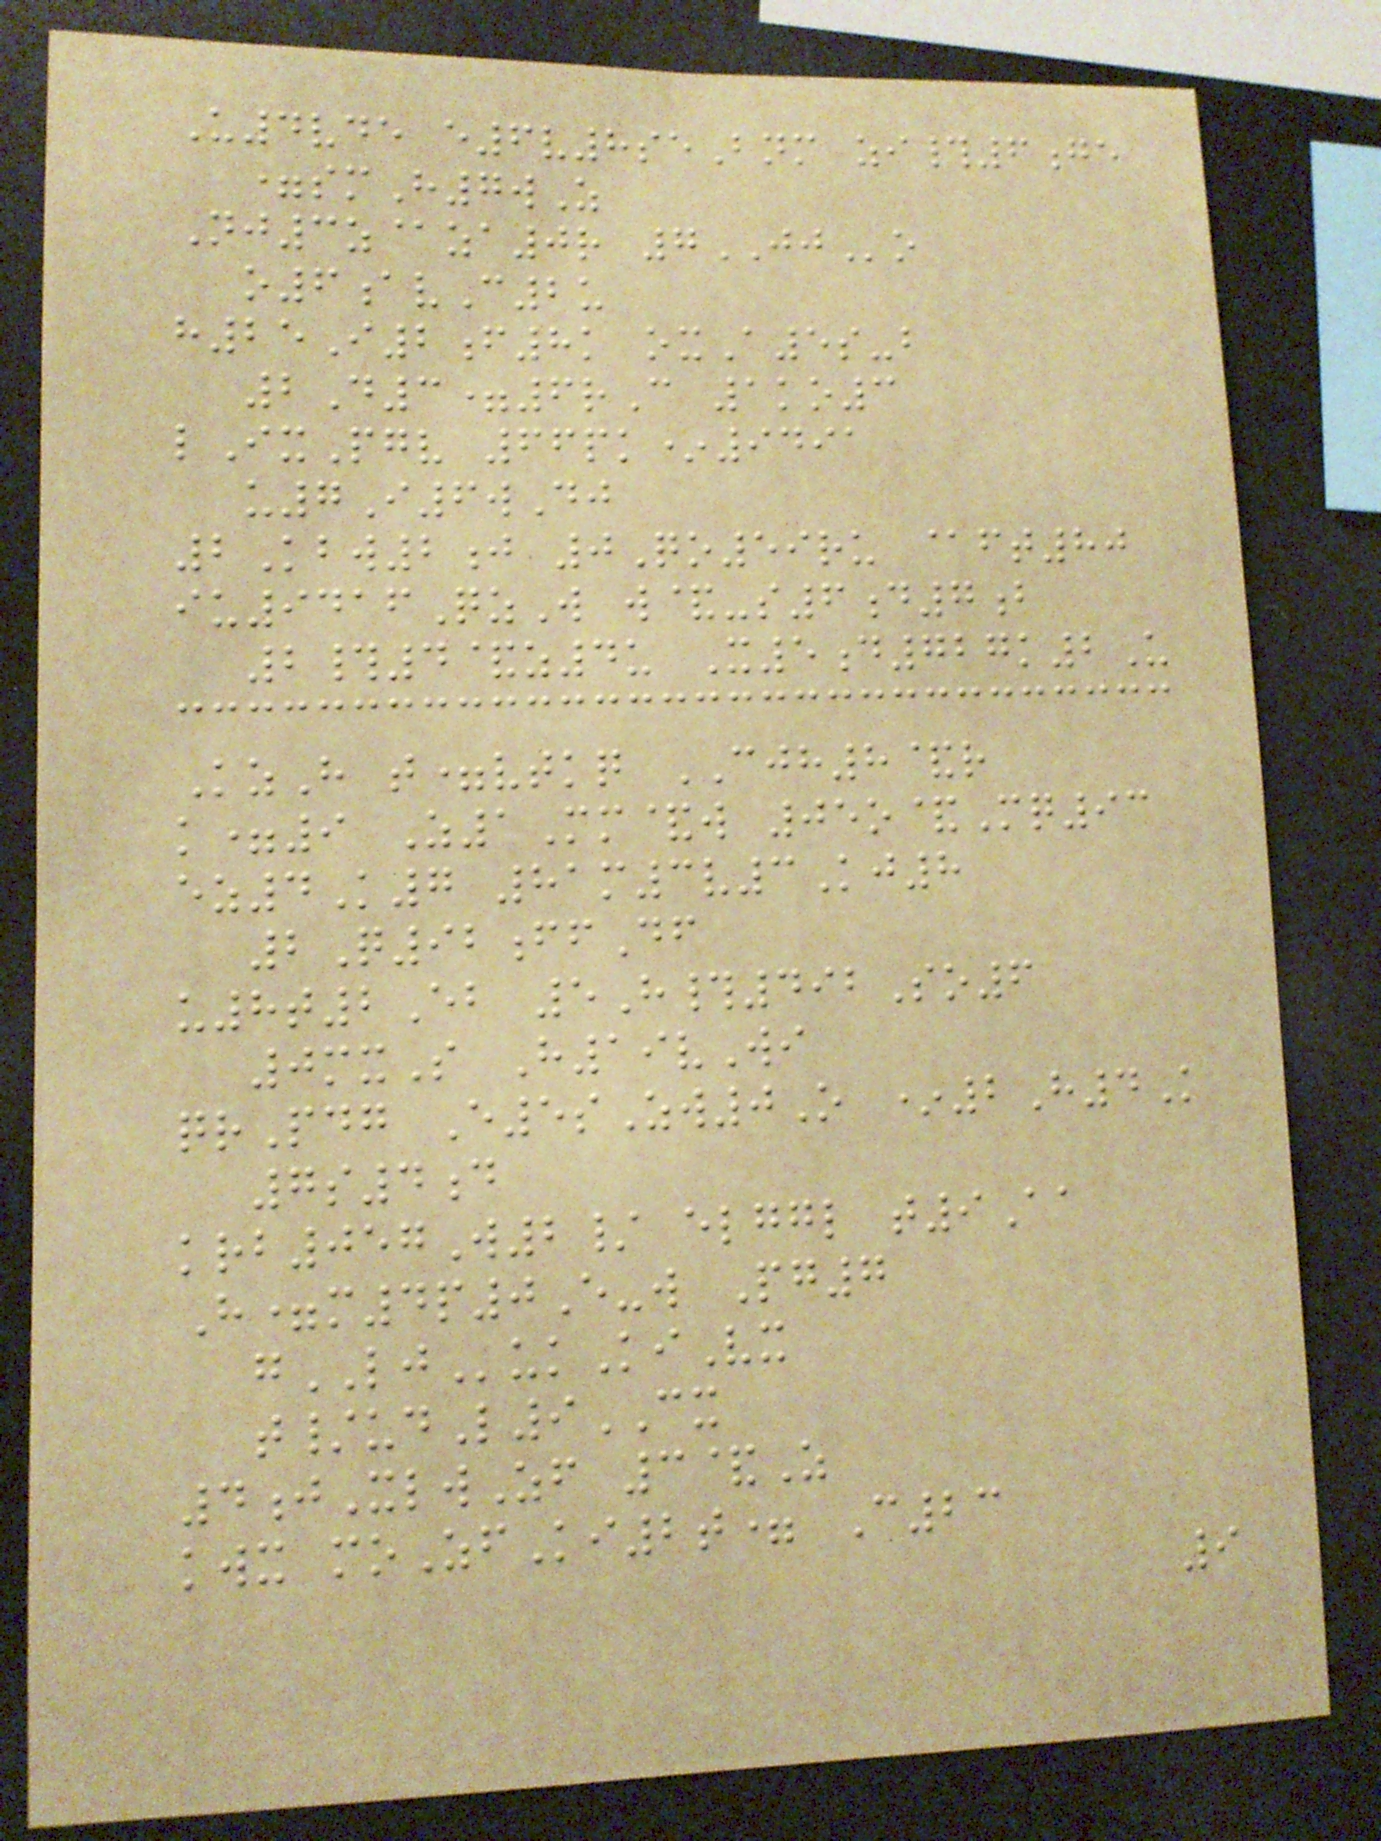U4vde e6v8seBnm zi#6ge
=smH7wZ
Nj3z@za0r 7JJo
o6avC2u
h25I2f8k oxA5s-b
2D3=6rC 1ko3
lIxPgv 66pk*9491
u7I6wDj
2Kbw2j 0Qo59ru @ft80
iu9416QzW w&-s6d7b
2#4&z4u X5d727k2U
KzH t=vtkq CJH8&r
k=9 Z1Mm&w 05o&Mq93
ez4K7 81m3v3Kj8
2Q92ffDf
u8t2Eb 5H#492So6
0mxS H19vWi
qrPdg E5sZw0O *2H4K
7s4d
krb057W2/ elggl t9Aa
H=m4p0E-w Pg7
gLJukKiVx
t/udL9CX
4jXlwZf 3&Z
kwx moZfKi2t= C23
9
